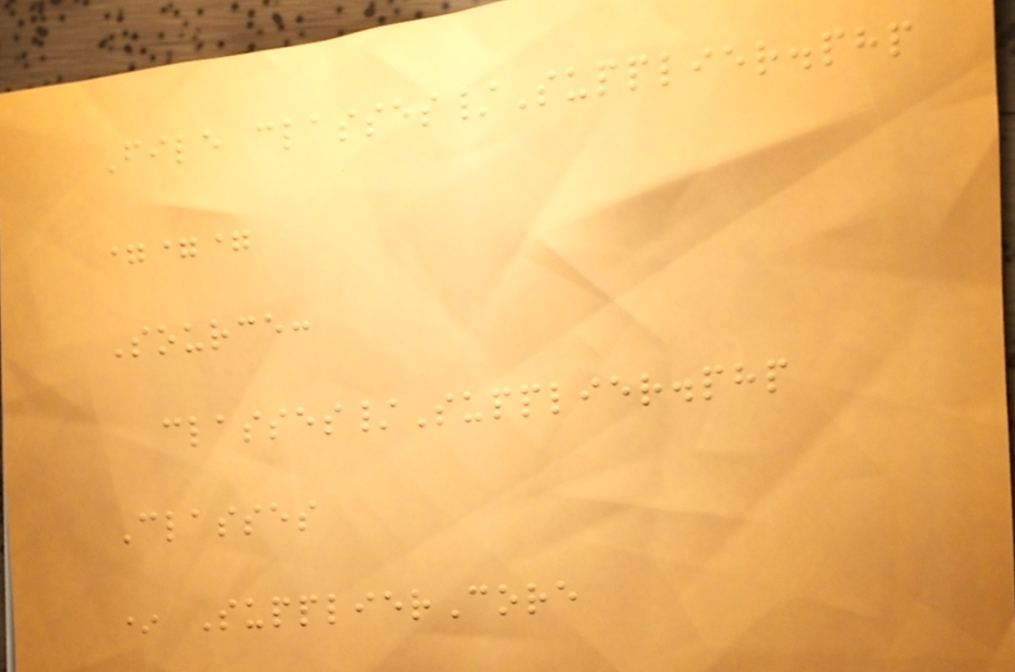File classes/Supplier.php
===
Source:
classes/Supplier.php
Classes
* SupplierCore
